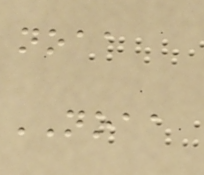noaa
NOAA
